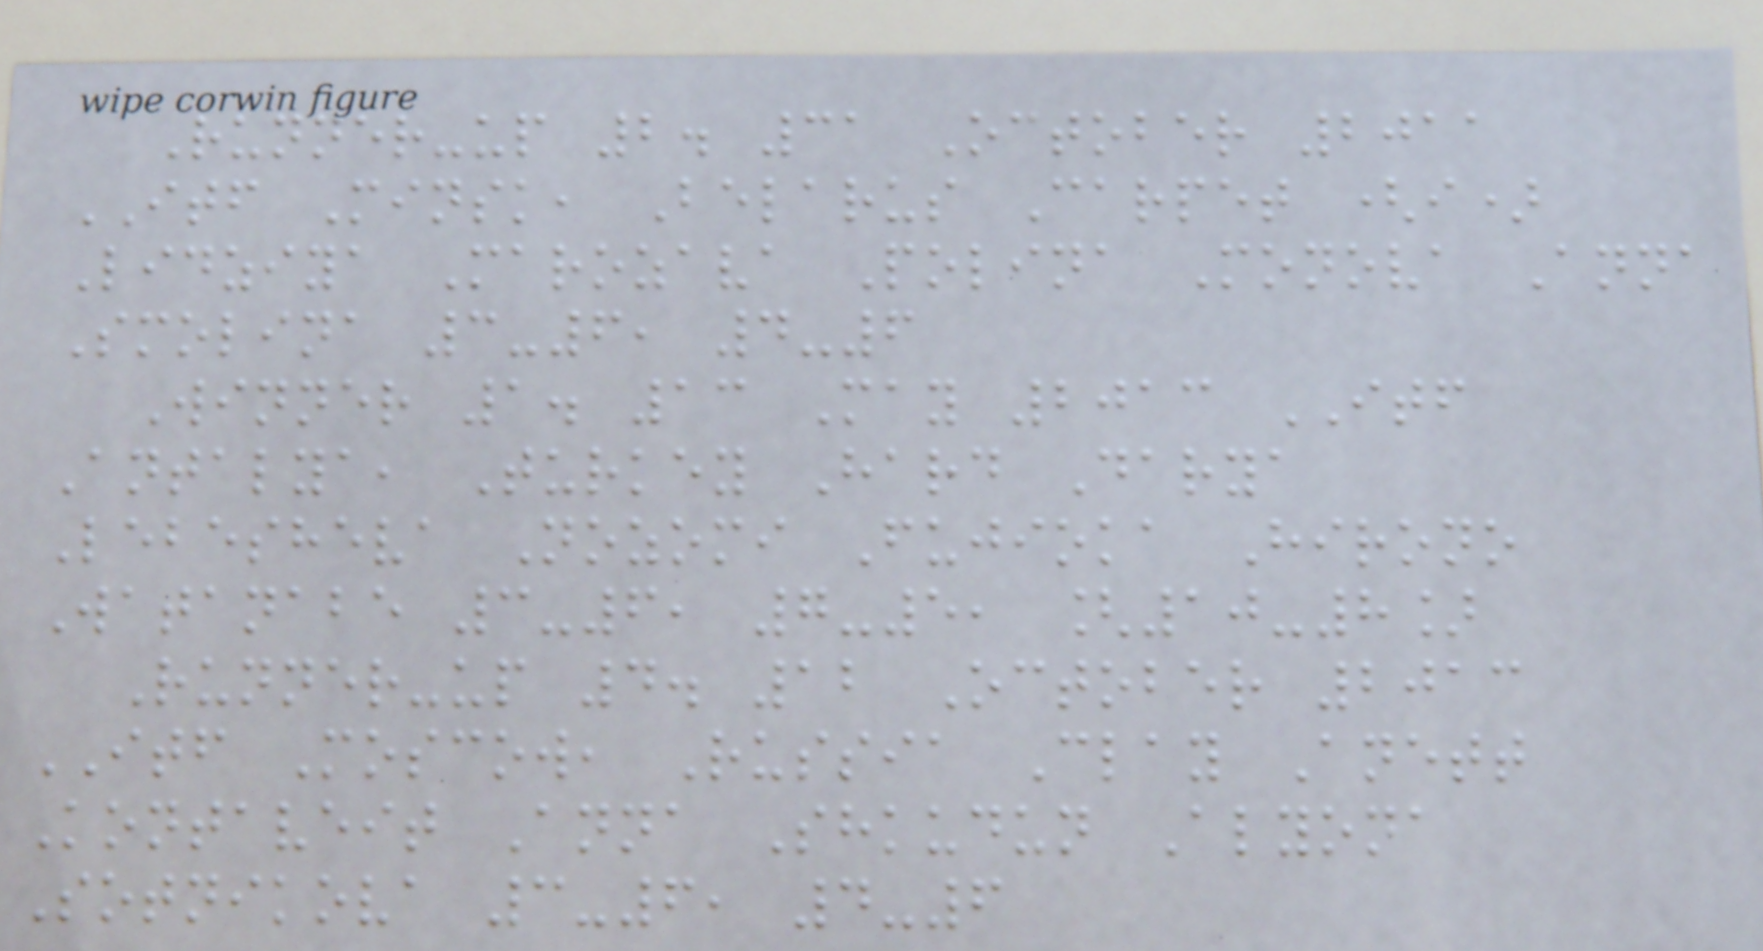Runner-up 2. 31 October 2011
ITF Minsk, Belarus Carpet (i)
Lidziya Marozava Polina Monova Anna
Smolina 3-6, 4-6
Winner 1. 13 May 2013 ITF
Antalya, Turkey Hard Darya
Lebesheva Nozomi Fujioka Hirono
Watanabe 3-6, 7-5, [10-8]
Runner-up 4. 12 October 2013
ITF Moscow, Russia Clay Anett
Kontaveit Anna Shkudun Alyona
Sotnikova 3-6, 4-6
